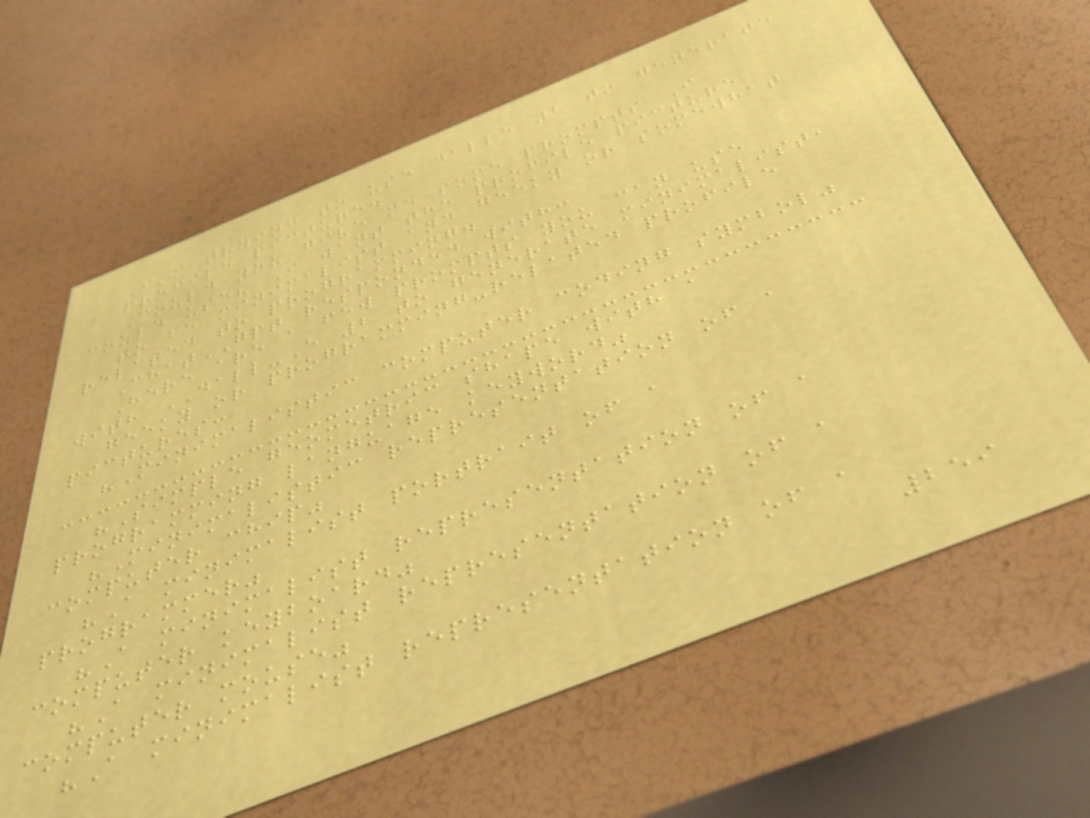I'm trying to use dalle 2 to generate
a profile picture.
Could you give me some prompts I
could use? I want the profile picture
to be minimalist and geeky or somewhat
related to programming.
ChatGPT responded with:
Here are a few prompts you can use
with DALL-E 2 to generate minimalist,
geeky or programming-related profile
pictures:
"Minimalistic computer coding symbol"
"Simple geometric shape with a
programming language keyword"
"Minimalistic representation of a
computer chip"
"A minimalist portrait of a
programmer"
"A minimalist representation of a
computer keyboard"
"A minimalist representation of a
computer mouse"
"A minimalist representation of a
259
